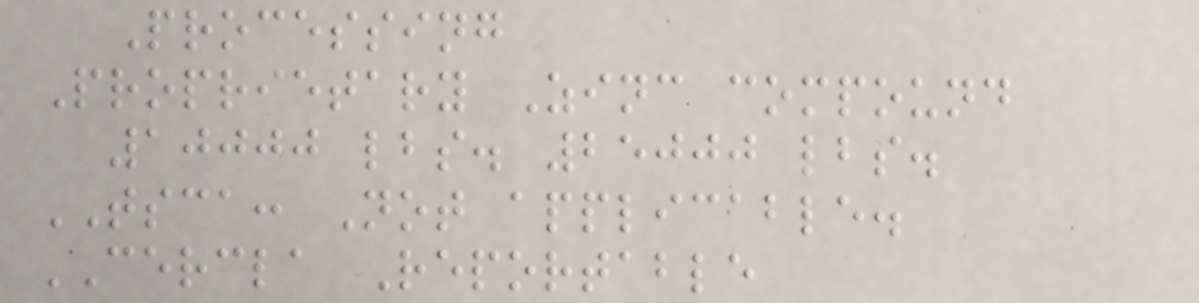Processing
Proprietary Zinc compound
10000 lbs. 25000 lbs.
TSCA: Not applicable.
CERCLA Reportable
